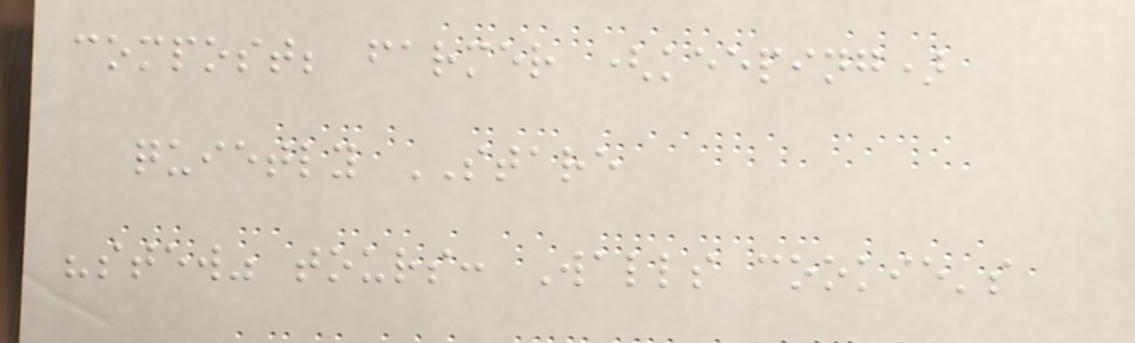compost; farmer (keeping)
quietly STARE
"stew" tours: Walls cookie's
